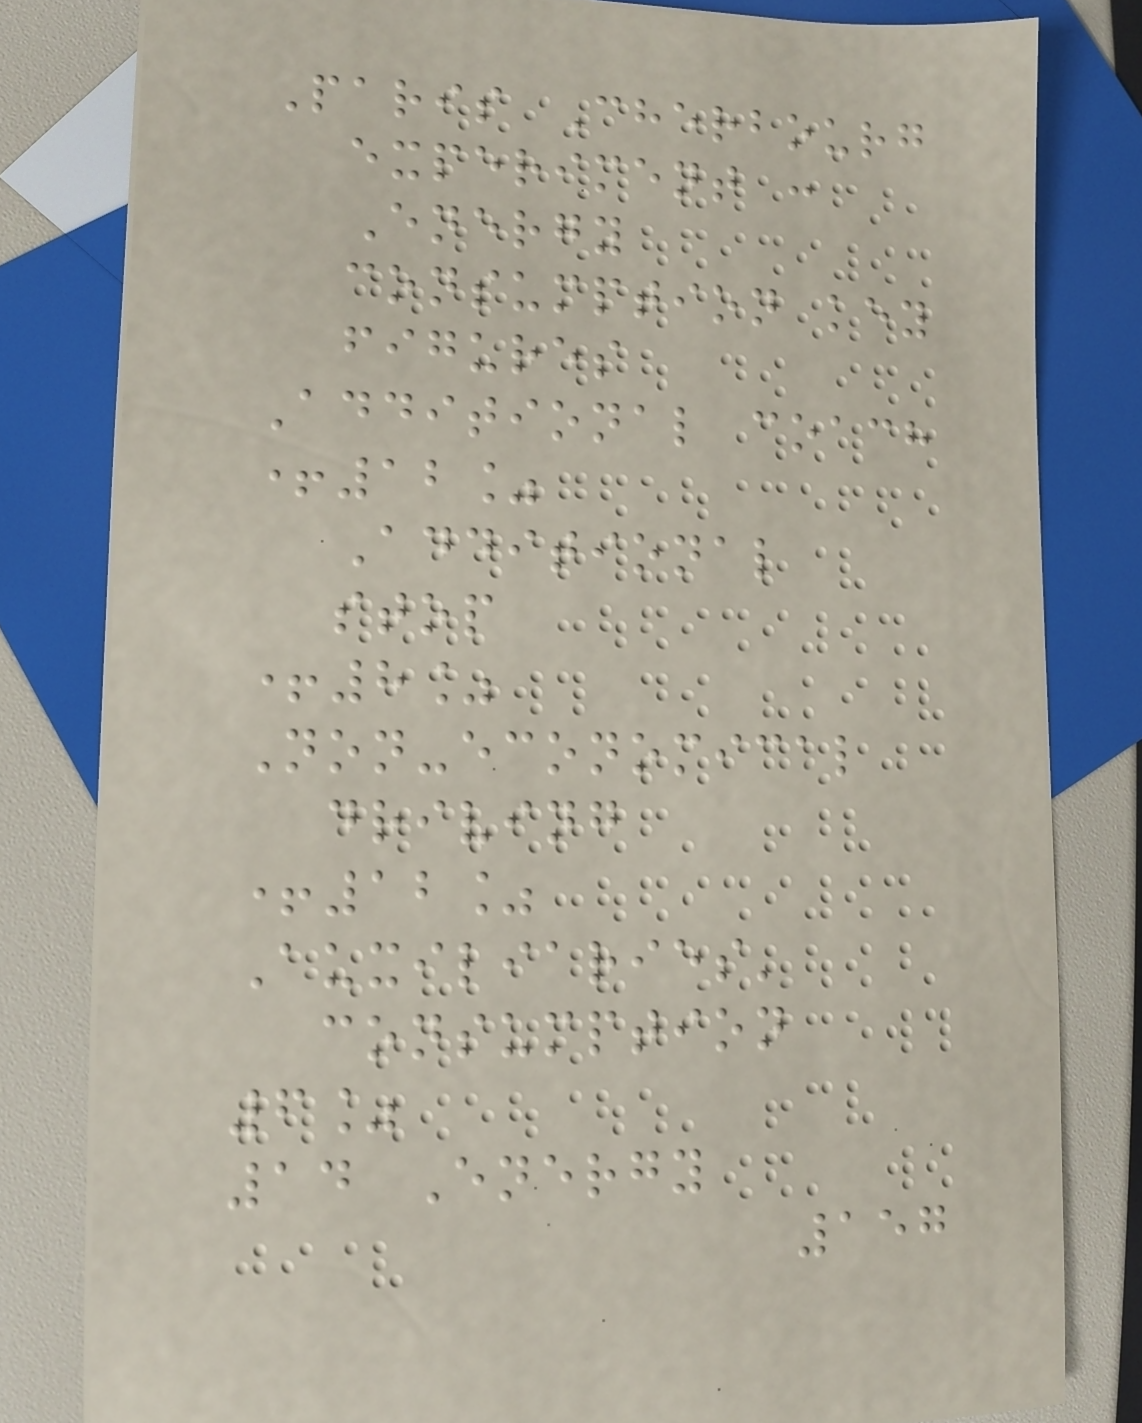Paris Cherbourg
experiment :
Energy
consumption key
figures
Additional coach
+12%
Additional
stop
+8%
Non-economical
driving
+12%
Auxiliaries'
consumption
6%
14 Energy
157
